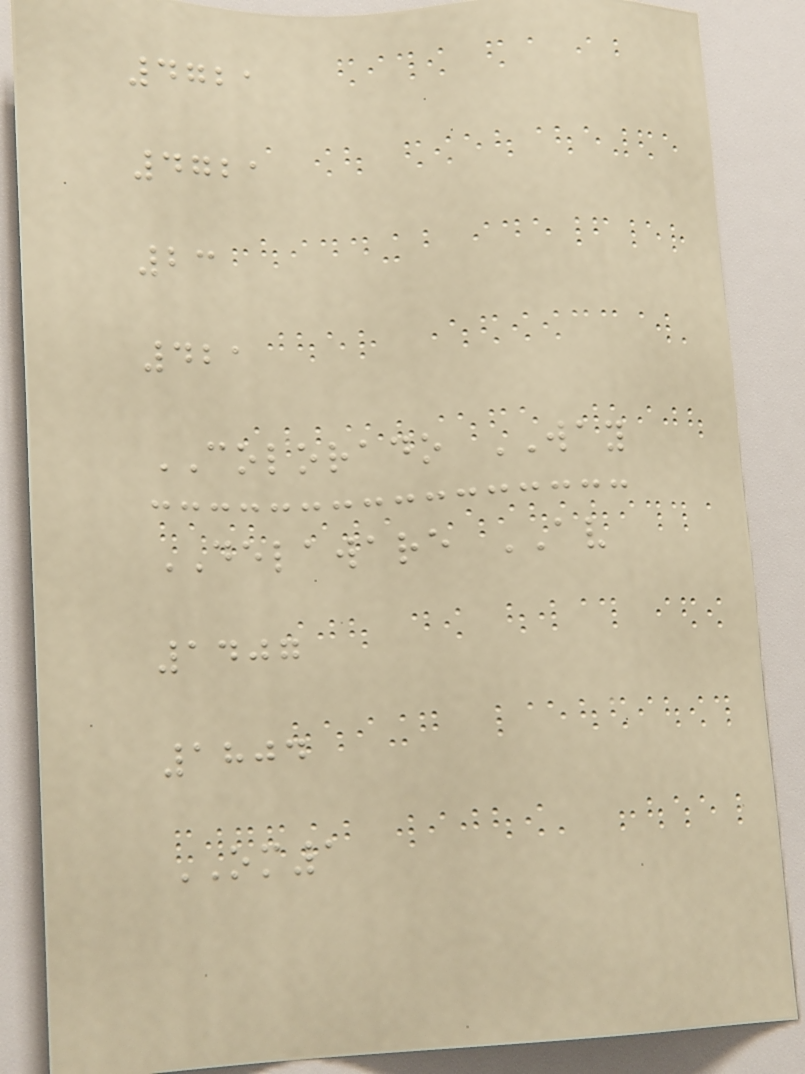4721
4721
23
421
COLORADO WAY
DELAWARE AV
1407
1804
OM1
